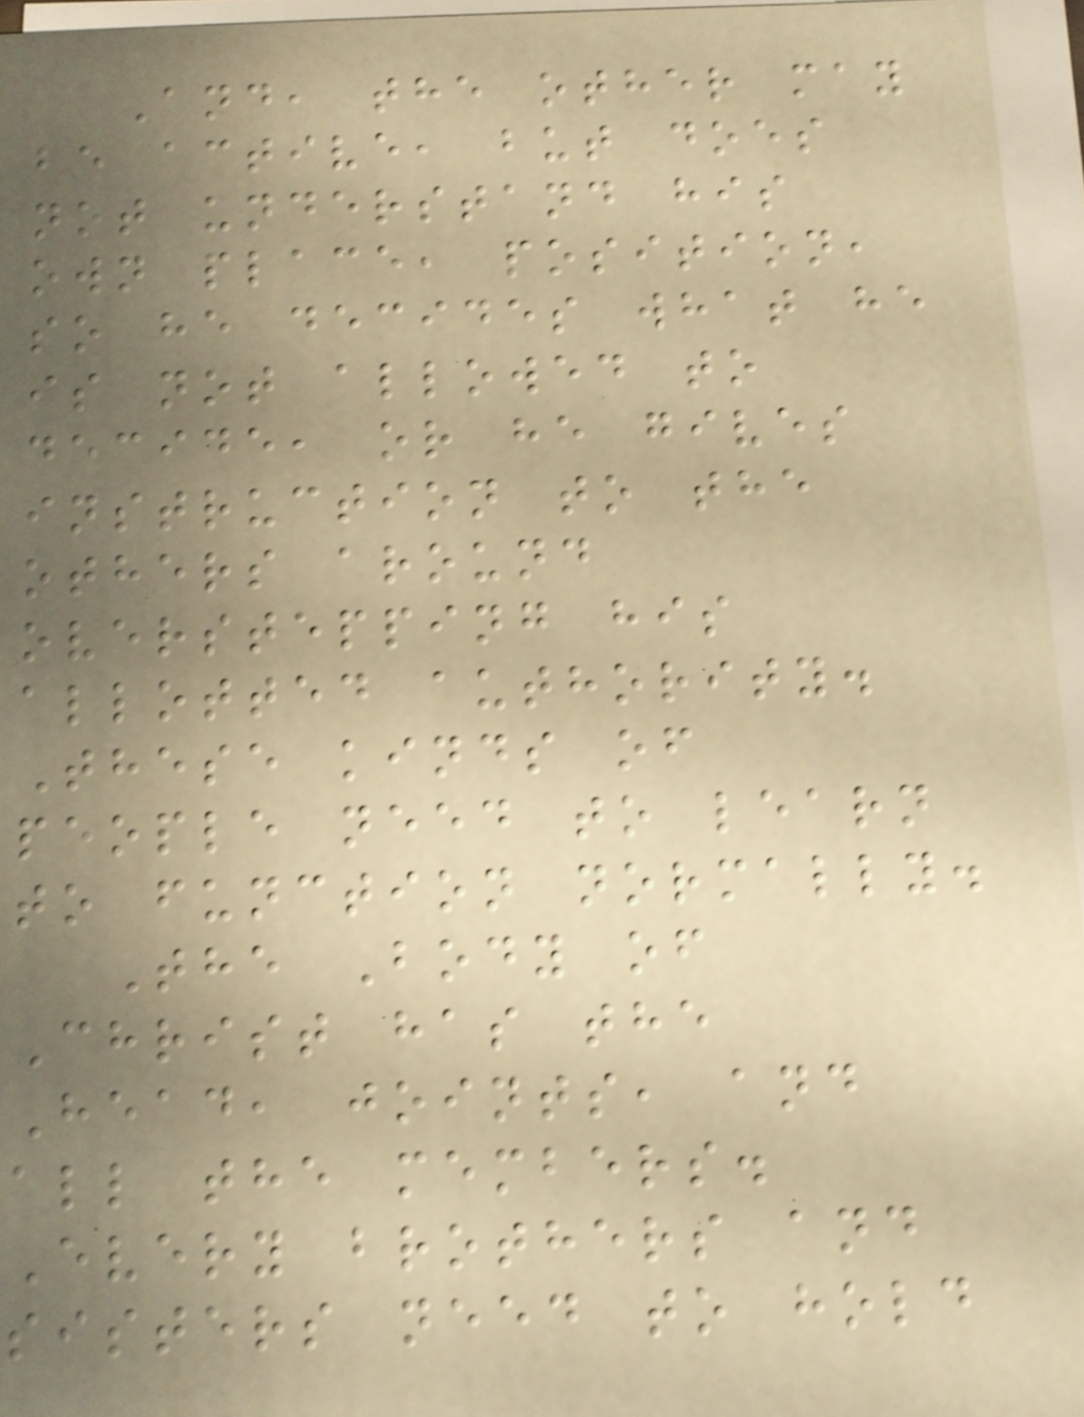And, the other may
be active, but does
not understand his
own place, position,
so he decides what he
is not allowed to
decide, or he gives
instruction to the
others around
overstepping his
allotted authority.
These kinds of
people need to learn
to function normally.
The Body of
Christ has the
Head, joints, and
all the members.
Every brothers and
sisters need to hold
